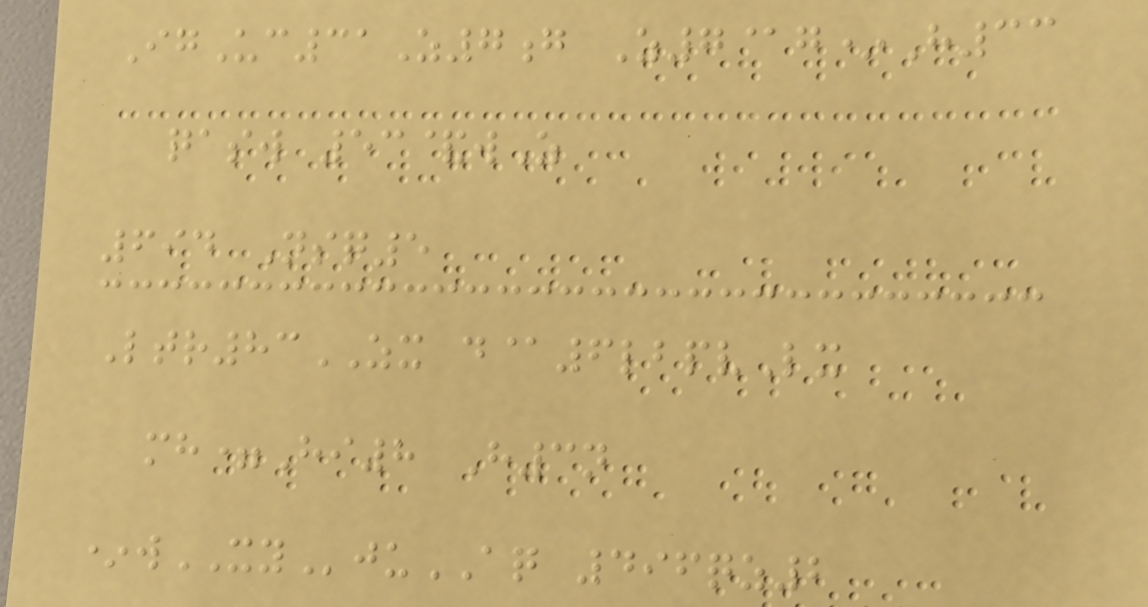IgUc31Z7g Z7@g*H33
qasw 53&wZ
694 Nsq5
Ltr83ZX d@6lbpvLx
mh=Hi8 H3n
*wXYjuAQ 496qz2
